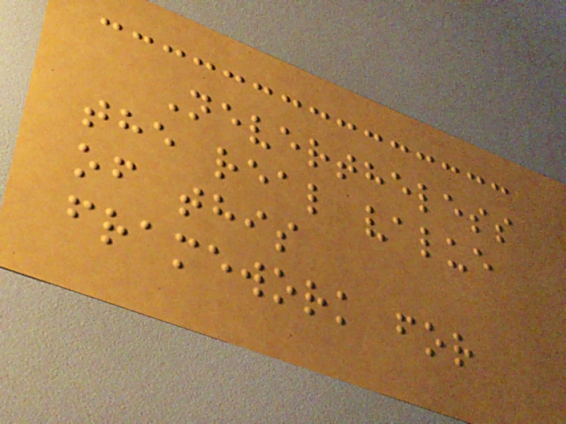Nevertheless
the real value
of this
framework for
